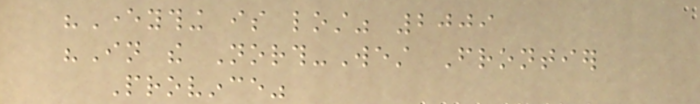"Everything is lost" 2009
"In the North-West Frontier
Province"
